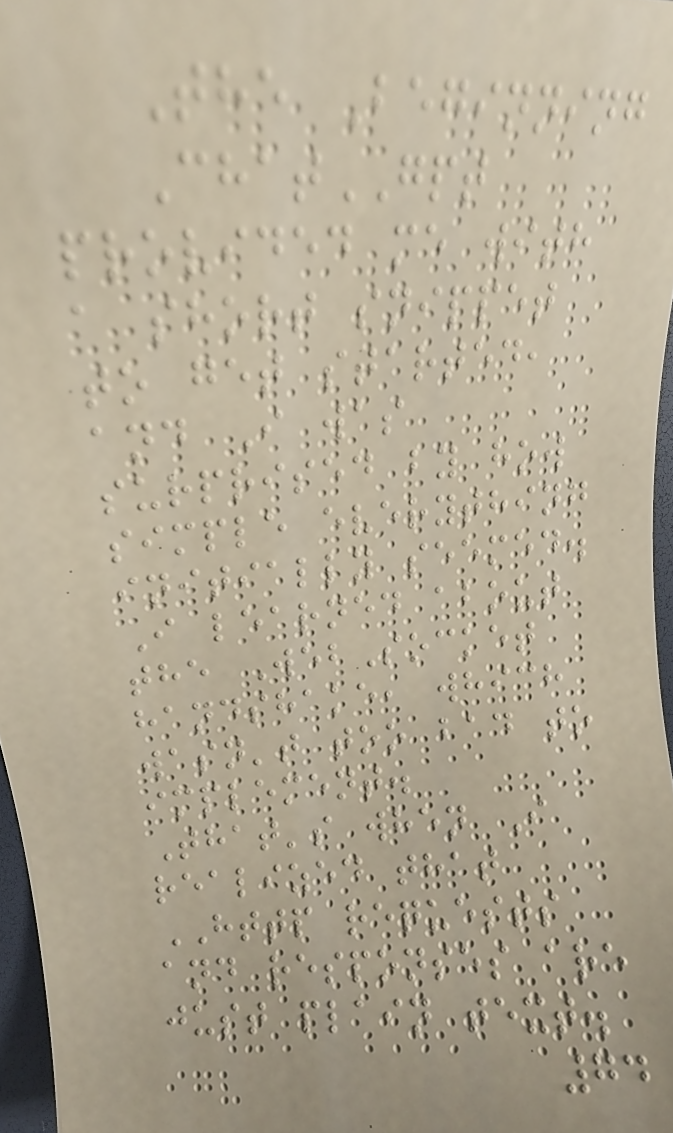The Beginning
ChatGPT
provided me with
a short snippet
to get started,
and I was
surprised by how
simple everything
initially seemed.
I learned about
the WebSocket
handshake, which
wasn't too bad to
implement.
That's when I
realized that
HTTP requests
and responses are
just plain text.
74
